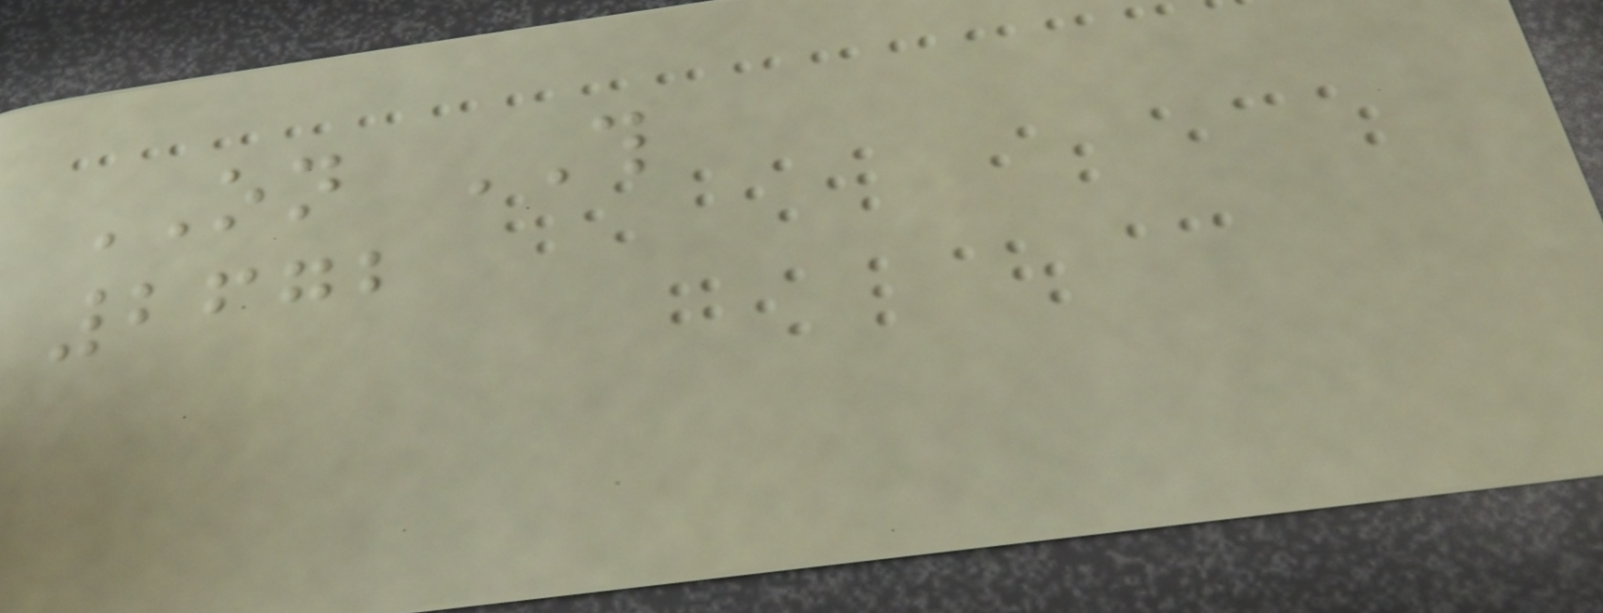ON THIS
2672
